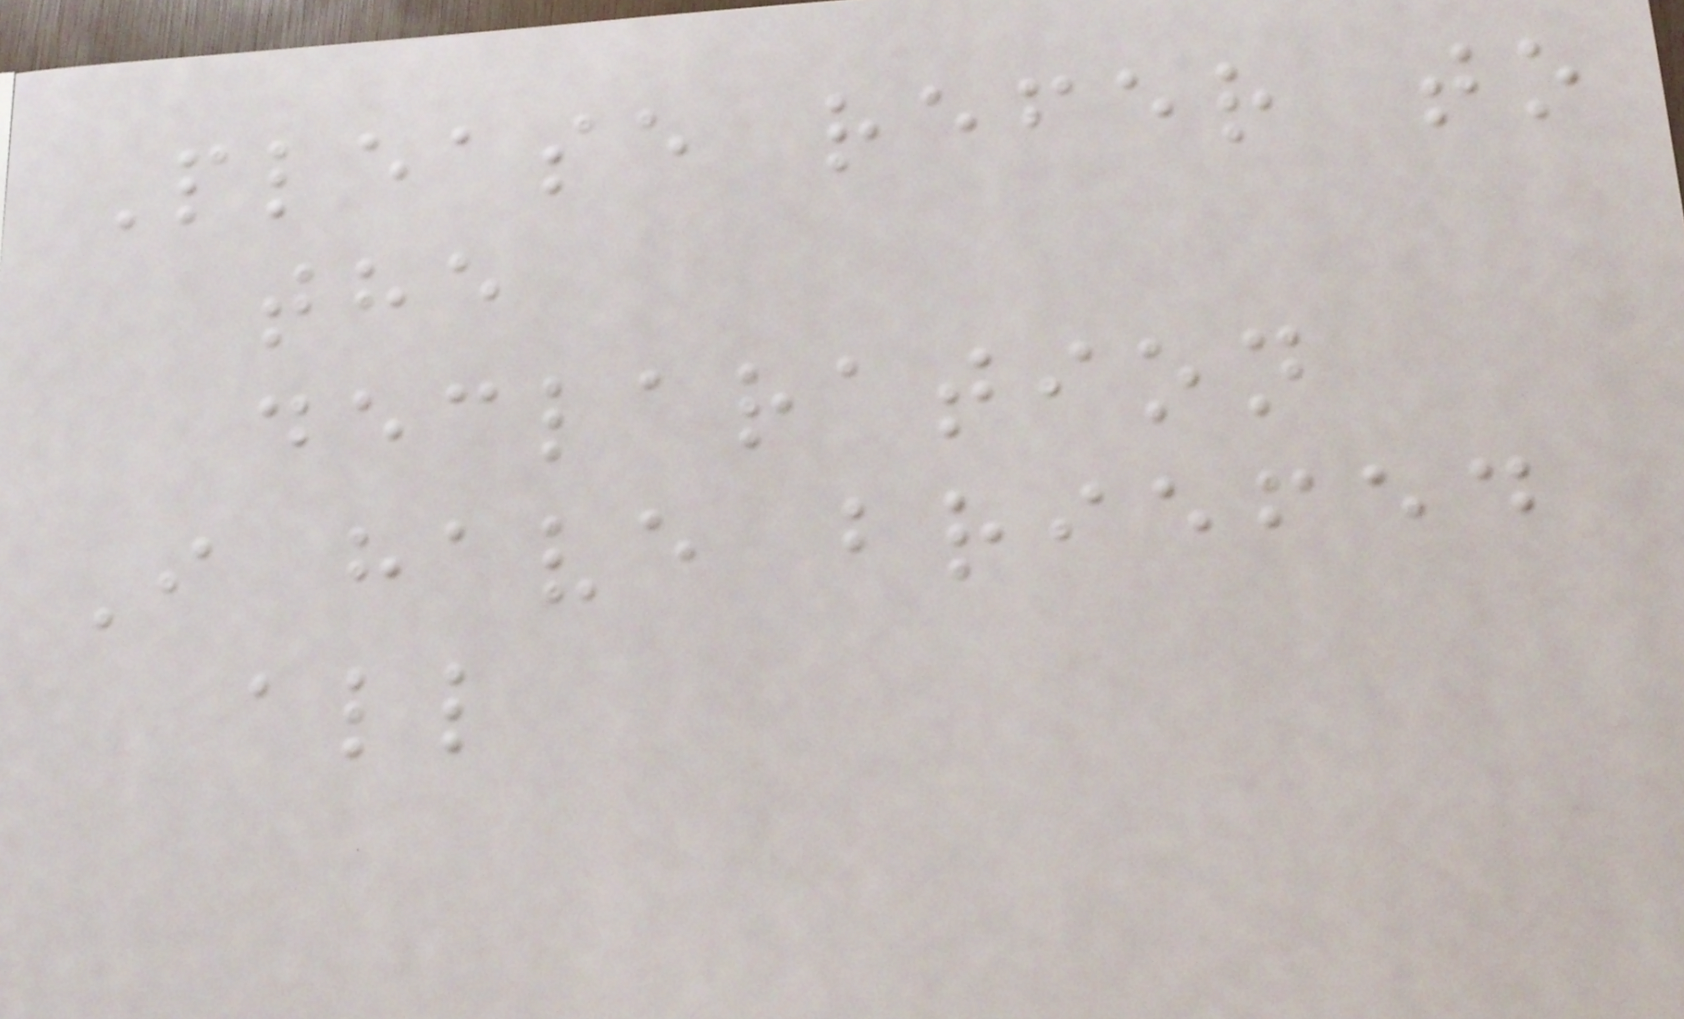Please refer to
the
declaration
I have briefed
all
